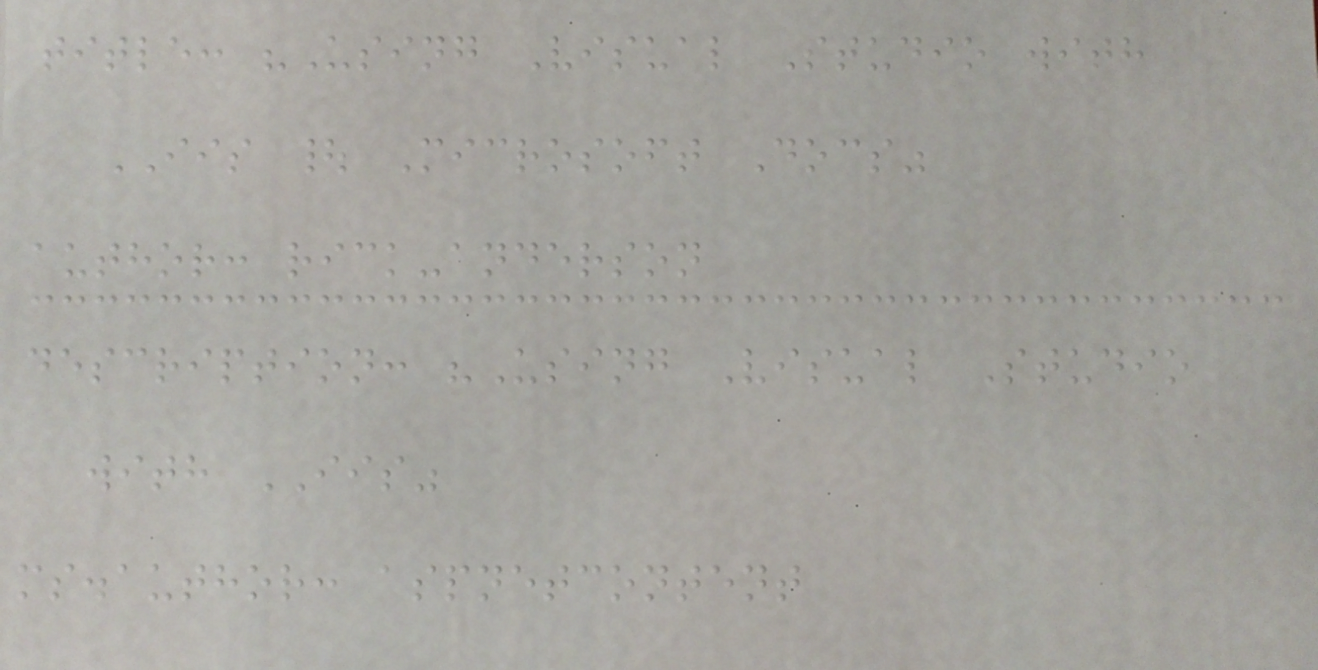title: "Using Visual Studio with
IIS | Microsoft Docs"
author: rick-anderson
description: "Using Visual Studio
with IIS"
ms.author: aspnetcontent
